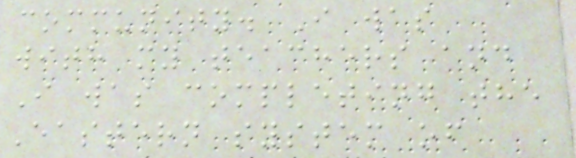community. I was
with my teachers and
I was completing the
Eastern system of
